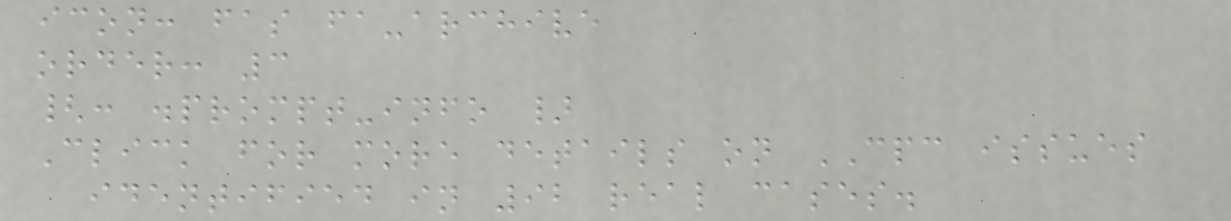icon: fas fa-archive
order: 3
{: .prompt-info }
Click for more details on CPC issues
identified in 92 real cases.
